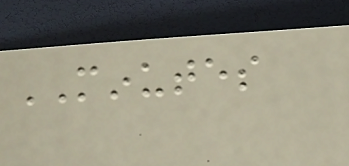MINUTES
